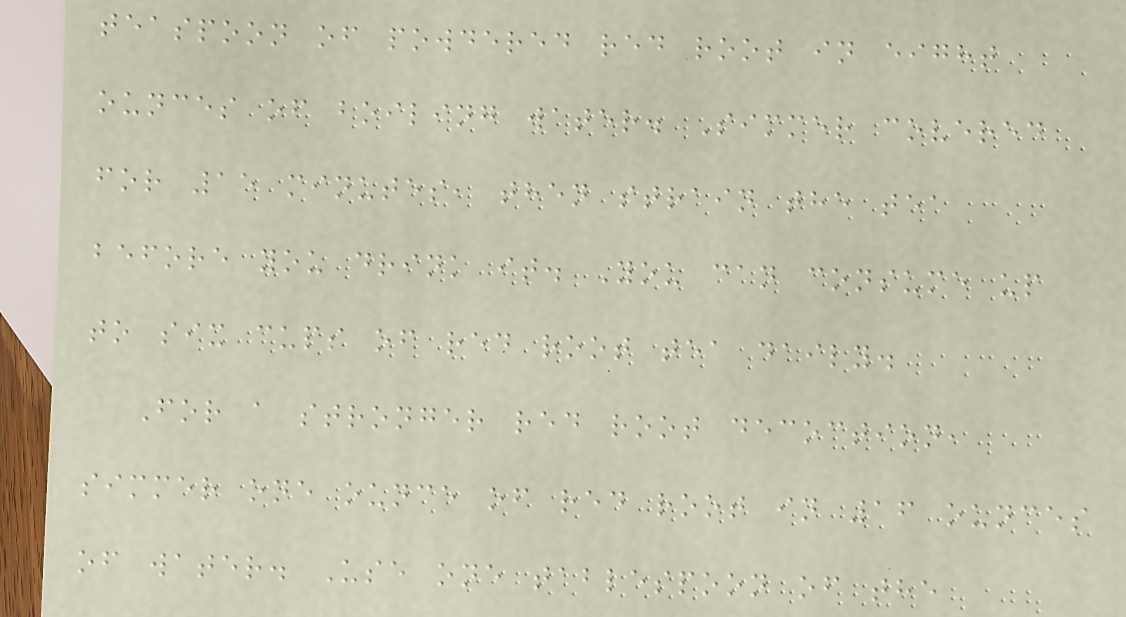teaspoon of powdered red root in eight
ounces of boiling water. Simmer covered
for 15 minutes, then strain the tea
before you drink it. You can consume up
to six cups of red root tea daily.
For a stronger red root decoction,
simmer one ounce of red root in 16 ounces
of water. Use one tablespoon of the
